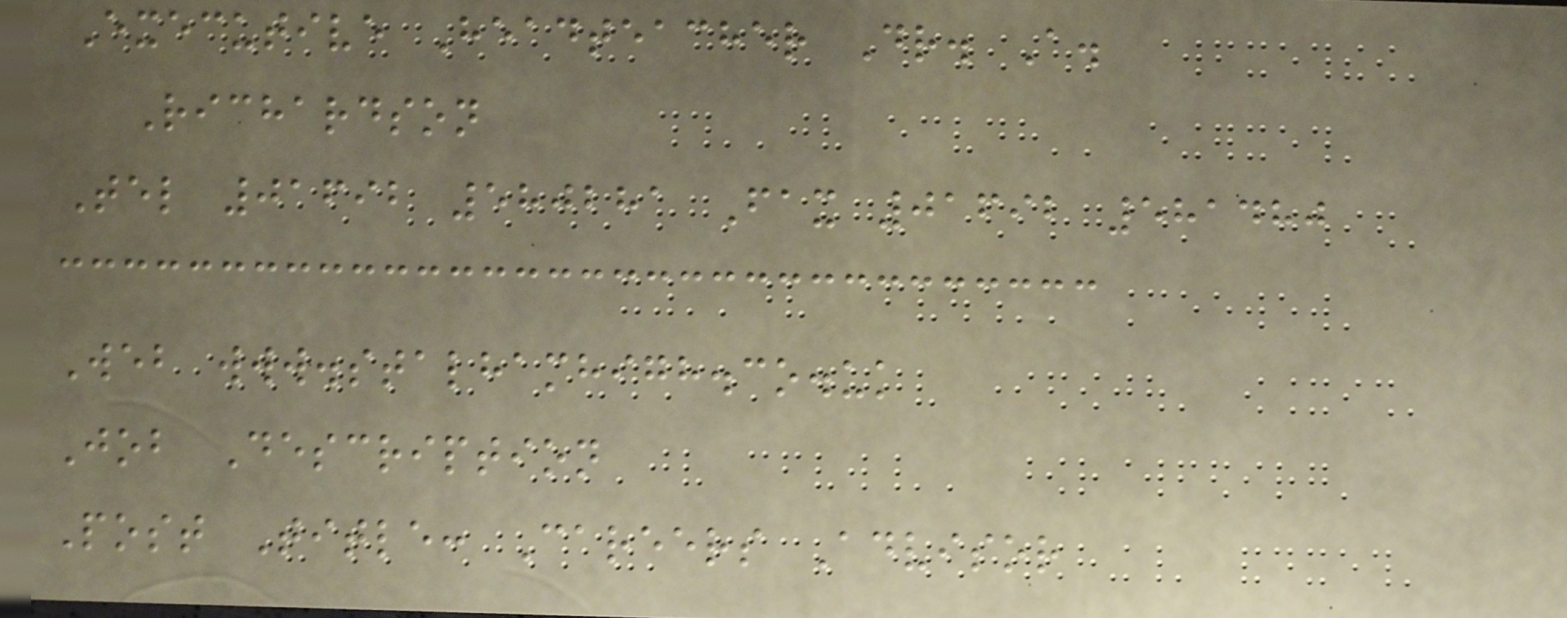Executive Headteacher Dr. A.
Richardson
Tel 01692 580281 Fax 01692 581480
Web www.stalhamhigh.co.uk
Job Description
Post Title: Careers Advisor
